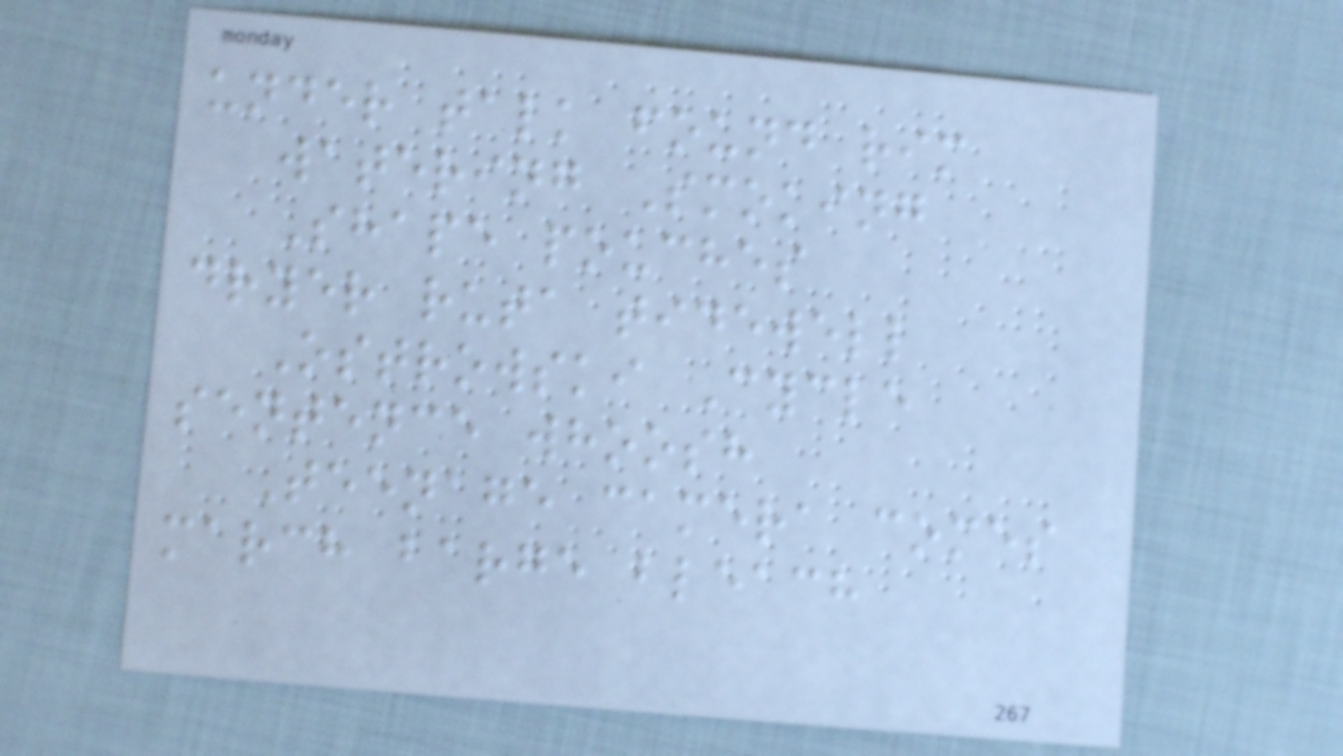under talk found rim
watering Smoking
Shape pouches
dryer ruta tidewell
Ostrowski Cycle
sentence whoosh
Teenage camera comes
march barge bleach
